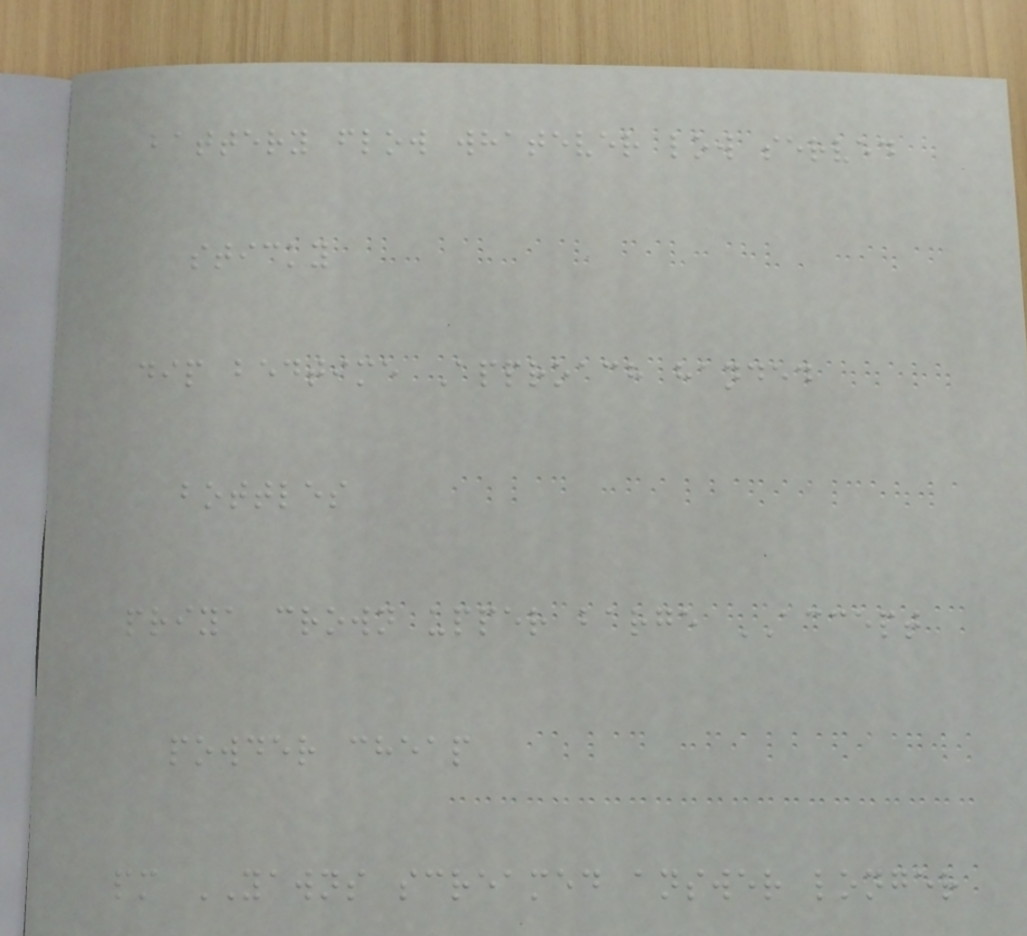battery flow whatever low served
sticky
dip bedtime Approach handed
bottles
priya crown upper barge ACCEPT
powder cheap
pm YAWNS screamed answer longer
